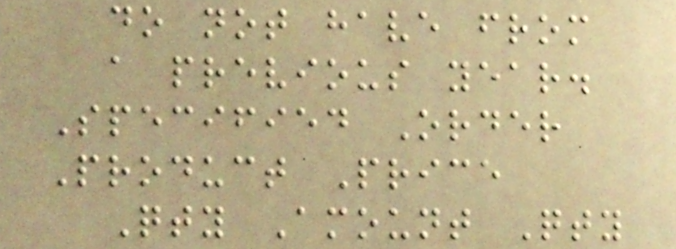do not have from
a previous year.
Specified Order
Product Price
Qty Amount Qty
